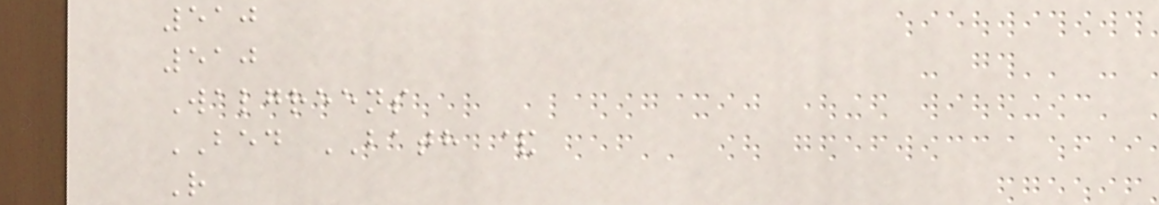510
510
Walgreens
BED BATH &
R
